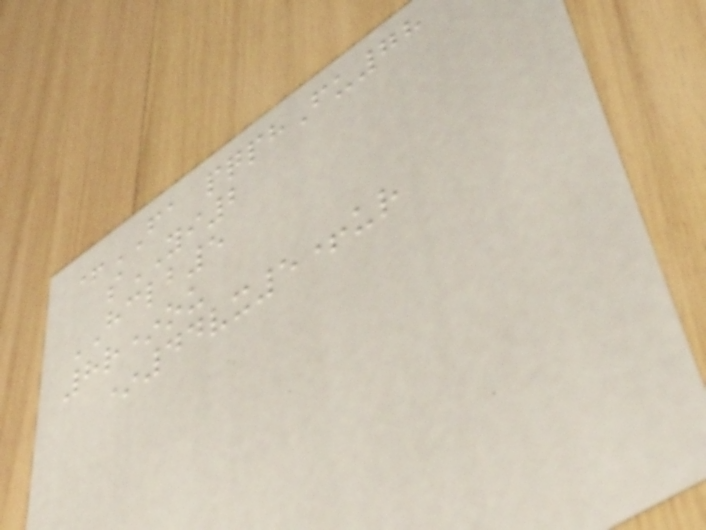+FA pqphFu78
sYI2
HCLB5
8r*ou
*44vx5+ur
